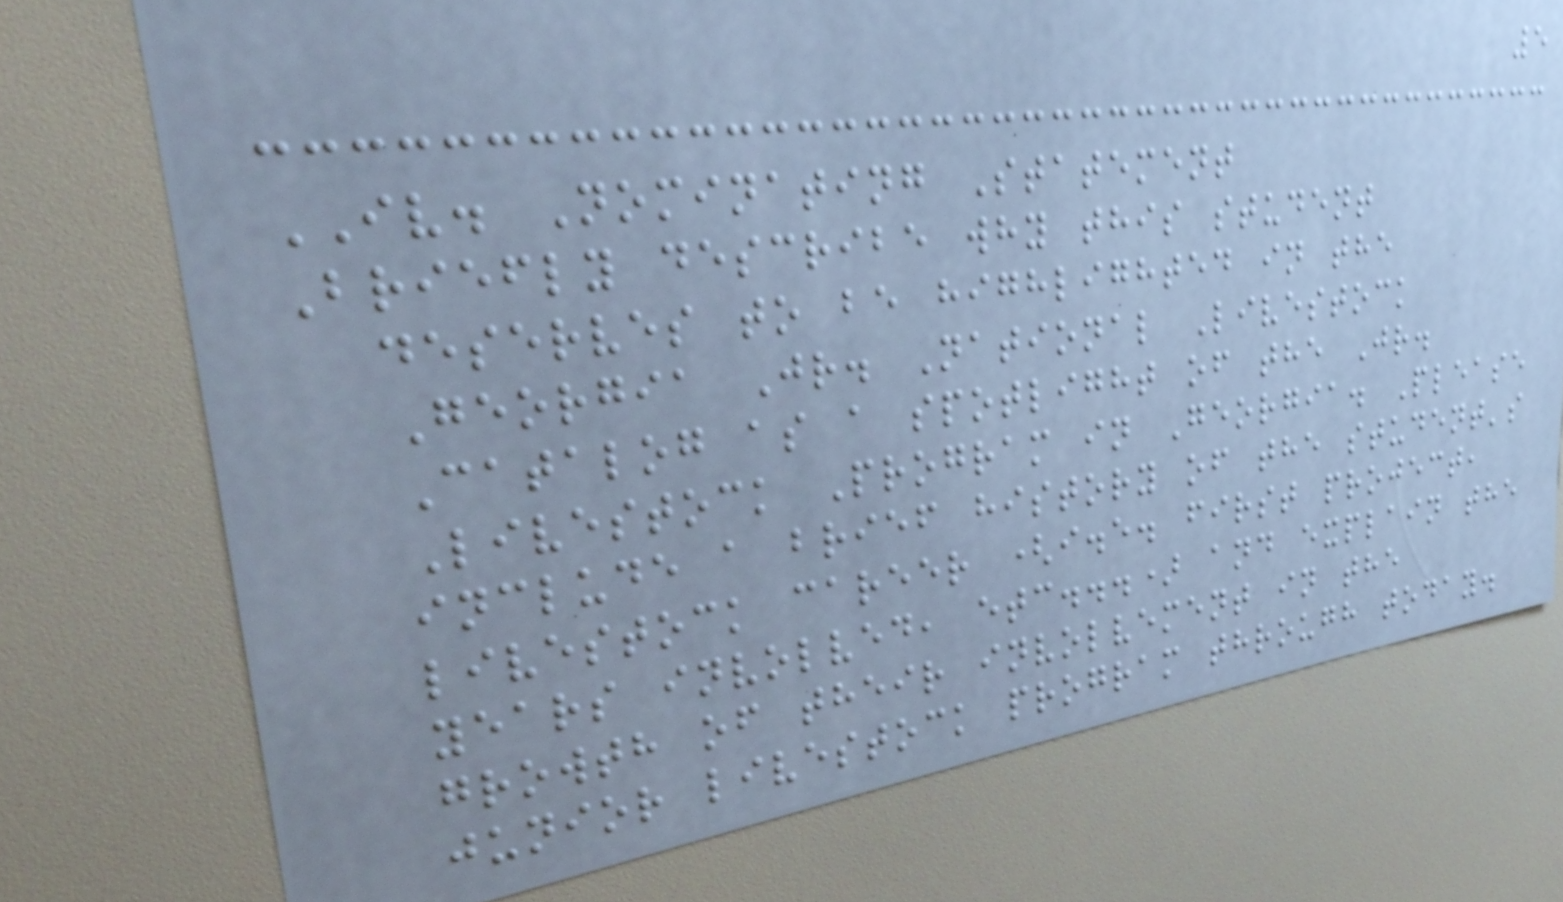5
IV. Nominating Statement
Briefly describe why this student
deserves to be highlighted in the
Georgia Jr. National Livestock
Catalog as a spotlight of the Jr.
Livestock Program in Georgia. Please
include a brief history of the student's
livestock career (i.e. first project,
years involved, etc...) and explain the
growth of their involvement in the
junior livestock program through today.
